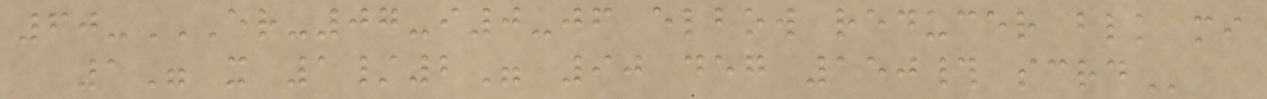60-ER-07-I0-JF ELBOW REDUCER BLK MI
1" X 1/2" 90 DEG 150# SCRD
